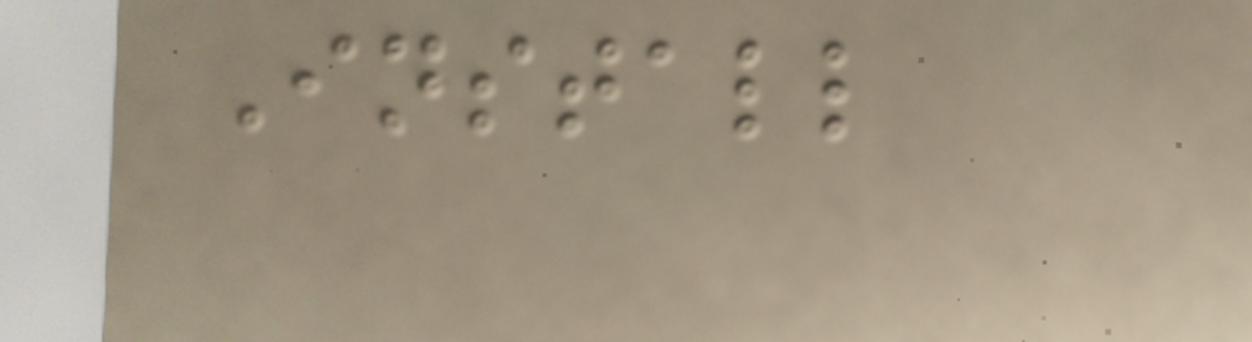Install
